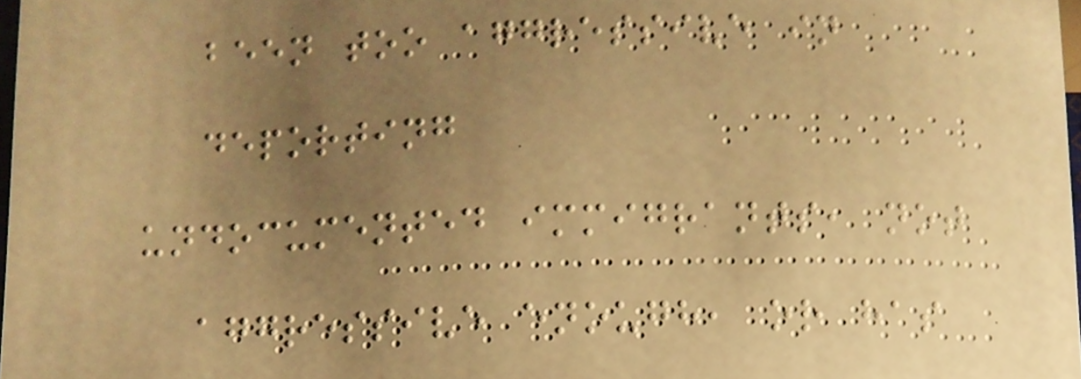been too aggressive in
deporting
undocumented immigrants, not
aggressive enough, or has
